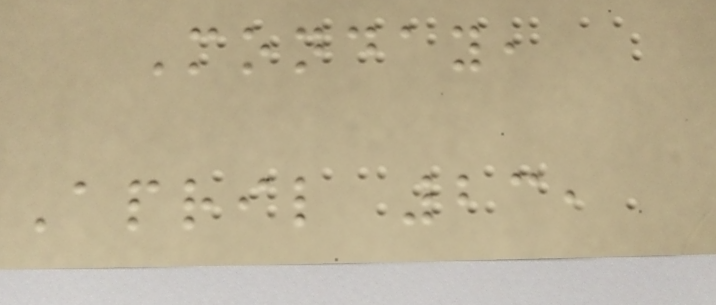Monday,
April 23,
